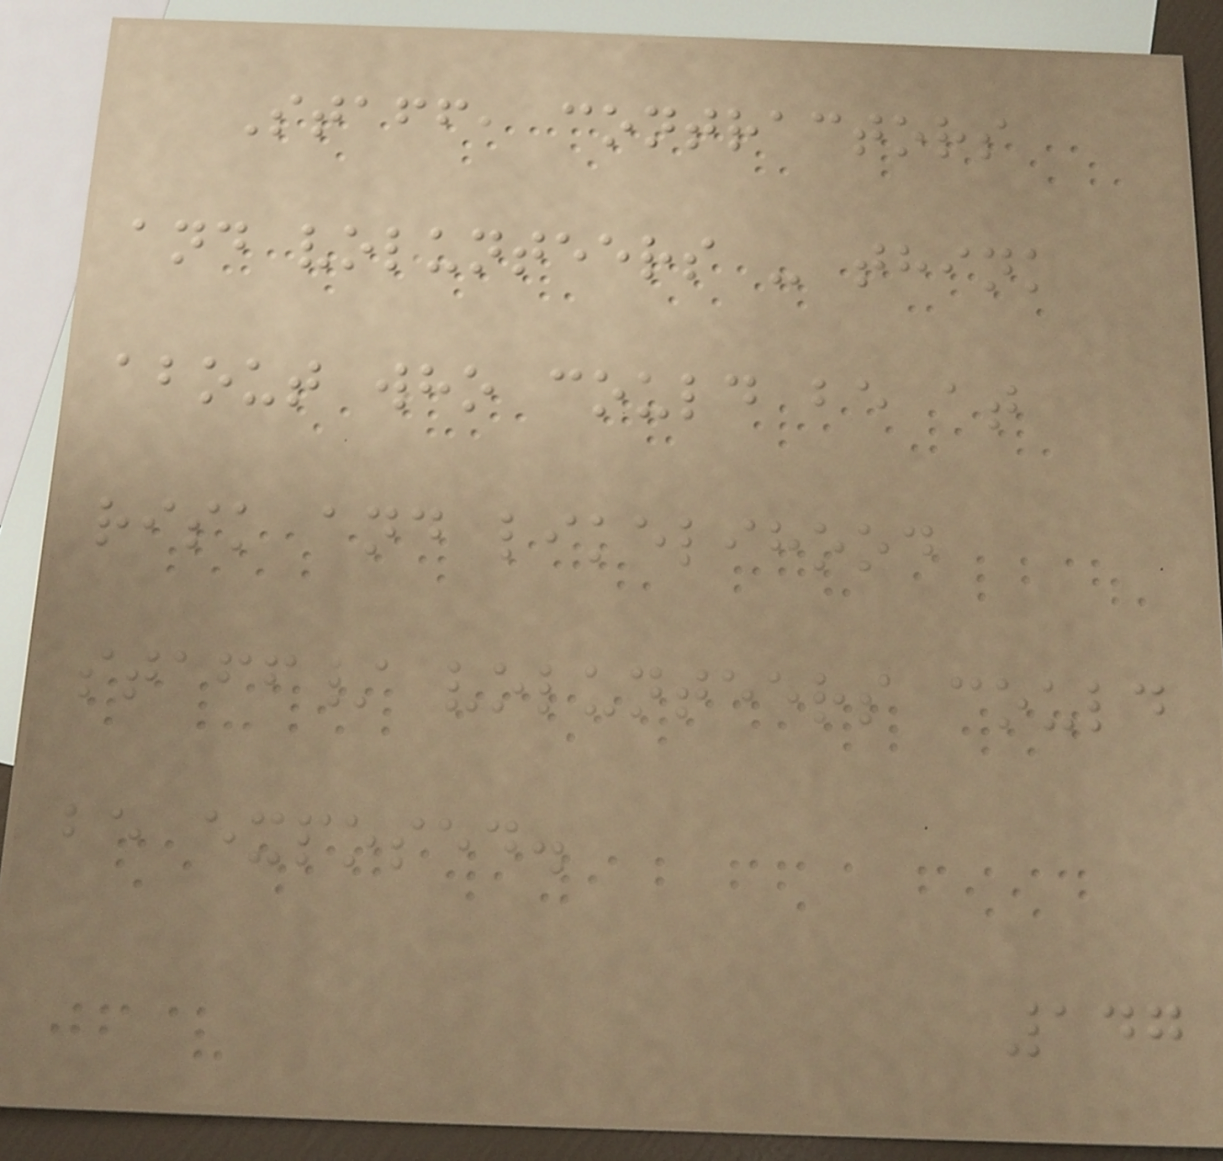Staff, contractors
and volunteers - think
about who could be at
risk and likelihood
staff/ volunteers could
be exposed.
147
